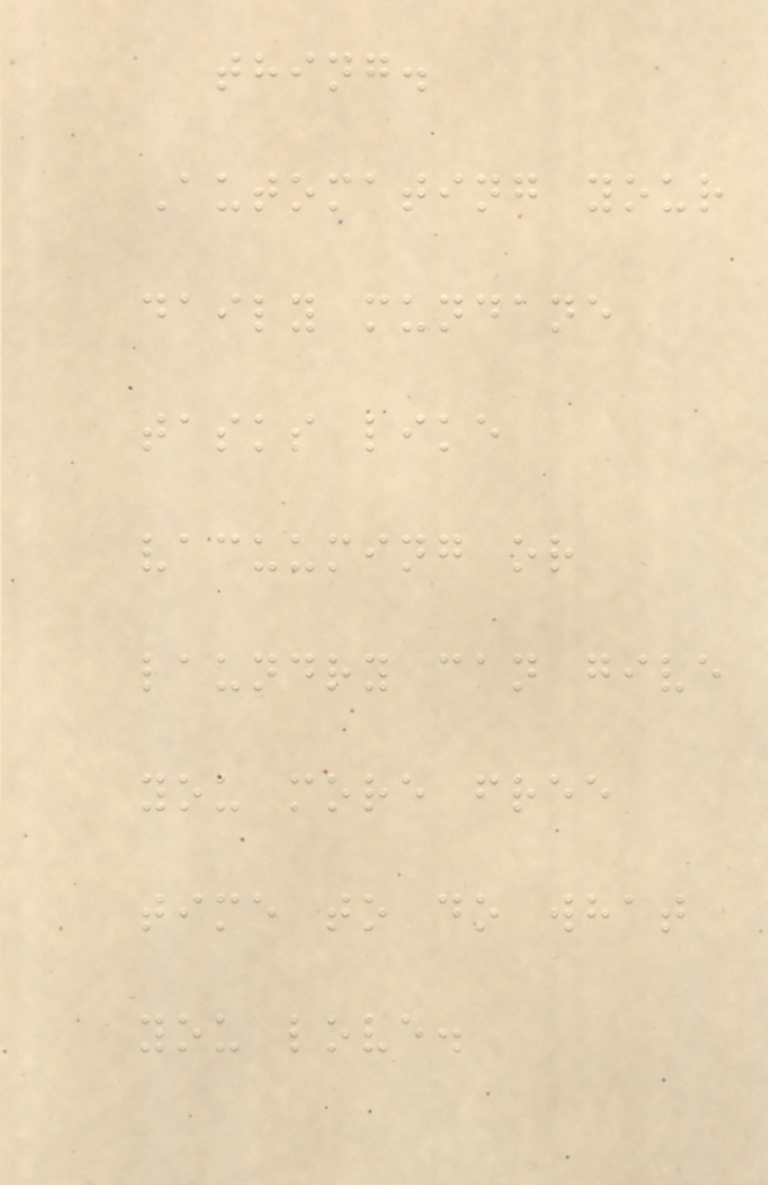thing.
Automating your
daily mundane
tasks like
vacuuming or
laundry can give
you more free
time to do what
you love.
